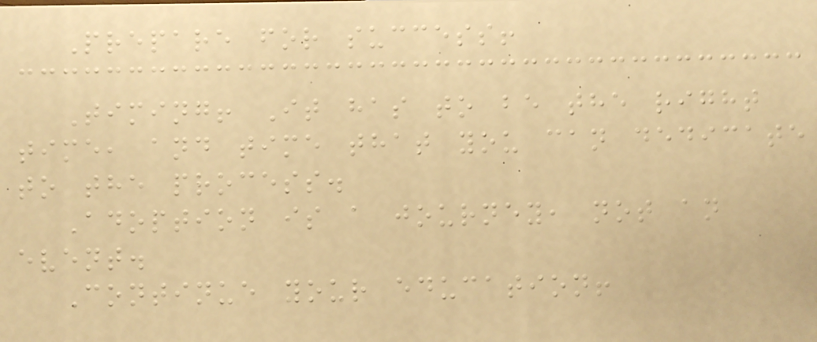Prepare for success!
Timing! It has to be the right
time, and time that you can dedicate
to the process.
Adoption is a journey, not an
event.
Continue your education!
